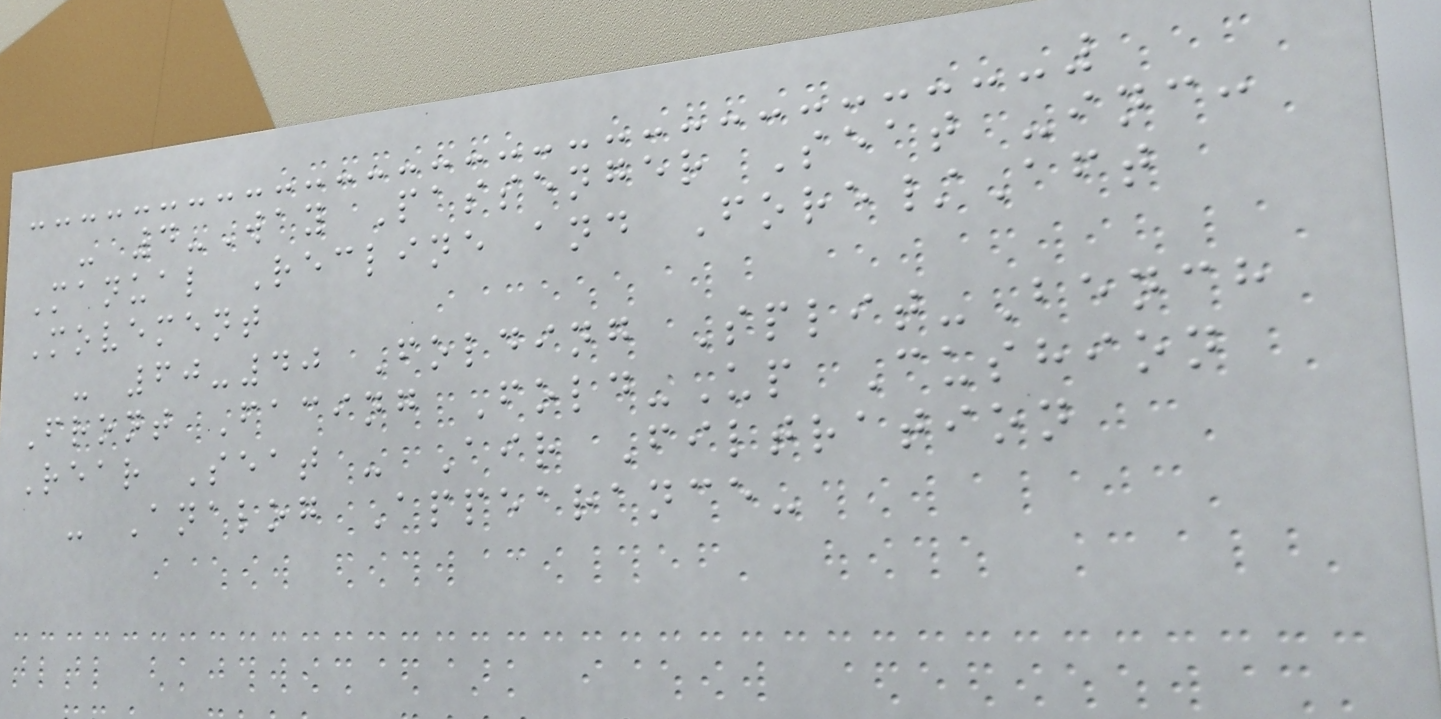- 4-Way Passenger Seat -inc:
Manual Recline and Fore/Aft
Movement
- 60-40 Folding Split-Bench
Front Facing Fold-Up Cushion
Rear Seat - Air Filtration
- Analog Appearance-
